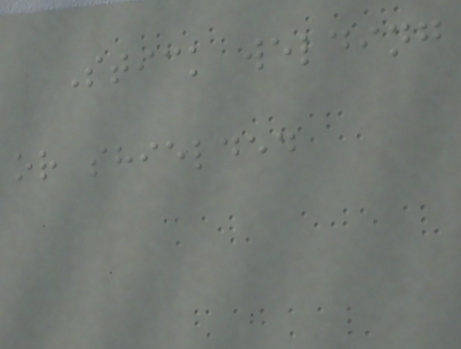Stick welding
or shielded
